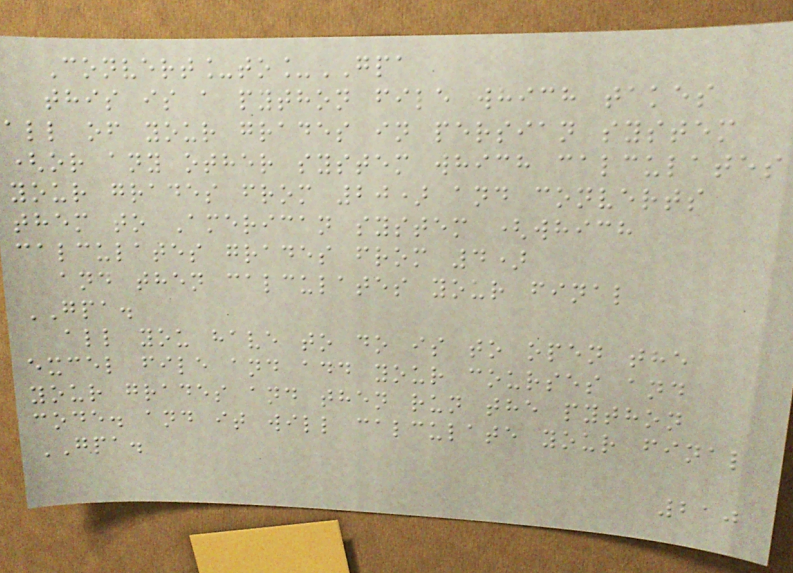Convert_to_GPA
this is a python file which takes
all of your grades in persian system
(or any other system which calculates
your grades from 20) and converts
them to American system (which
calculates grades from 4)
and then calculates your final
GPA.
all you have to do is to open the
excel file and add your courses and
your grades and then run the python
code. and it will calculate your final
GPA.
210
